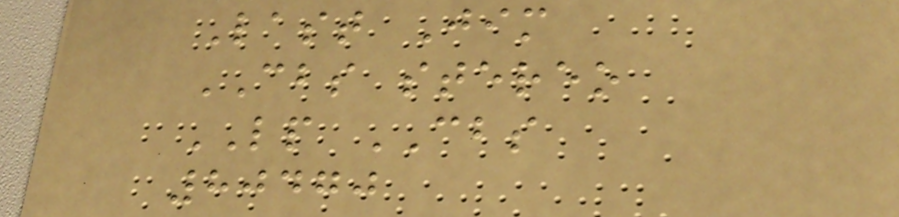Last Jim
CBS stereo
LP CBS
80470
